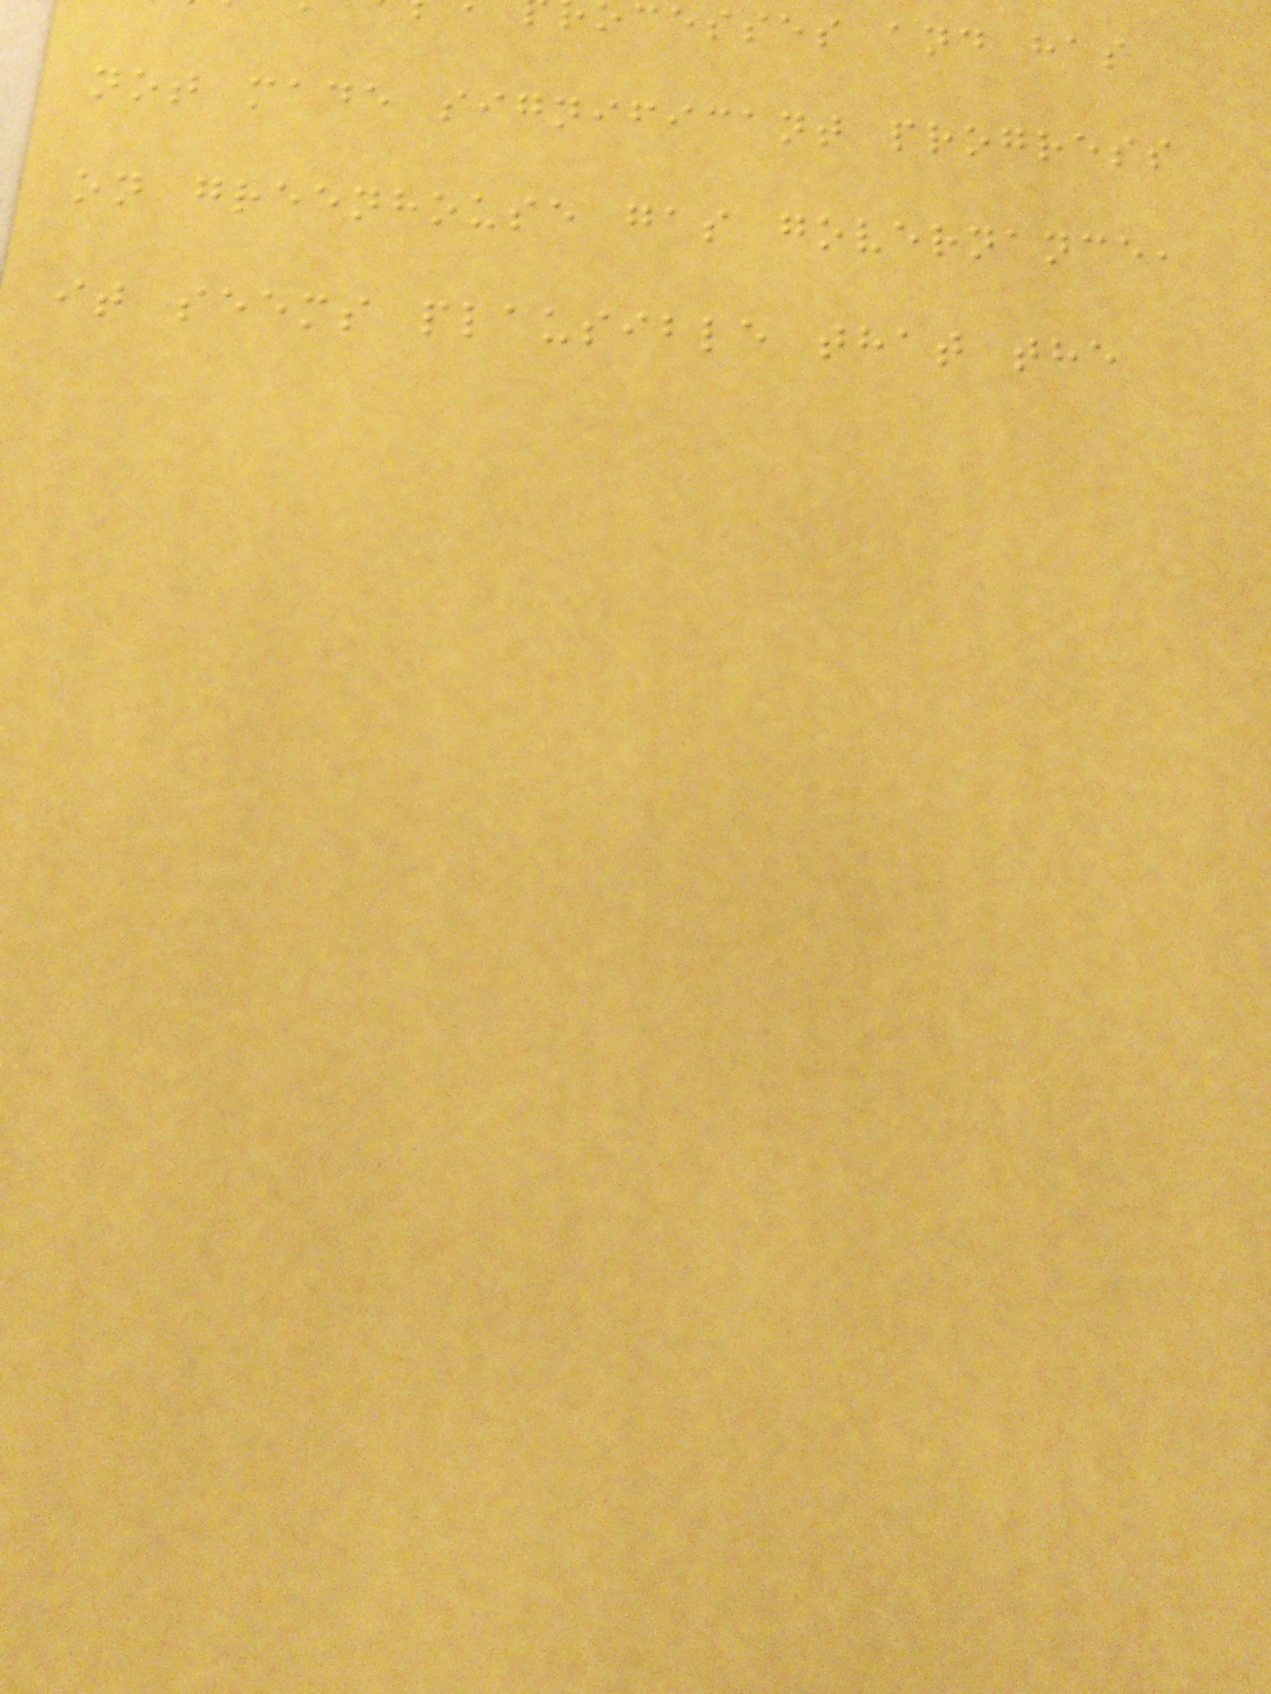cesses and has
not made significant progress
on greenhouse gas governance,
it seems plausible that the
